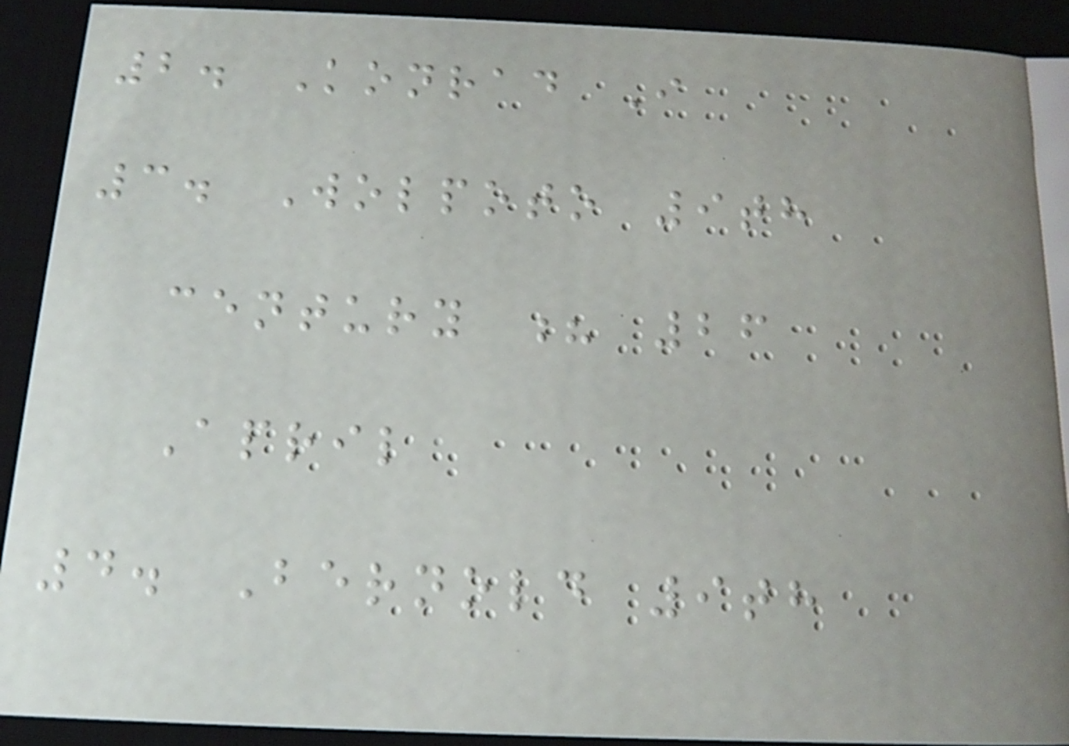2. Konrad I
3. Wolpoto 9th
century ? 26
April
4. Bernold 9th
